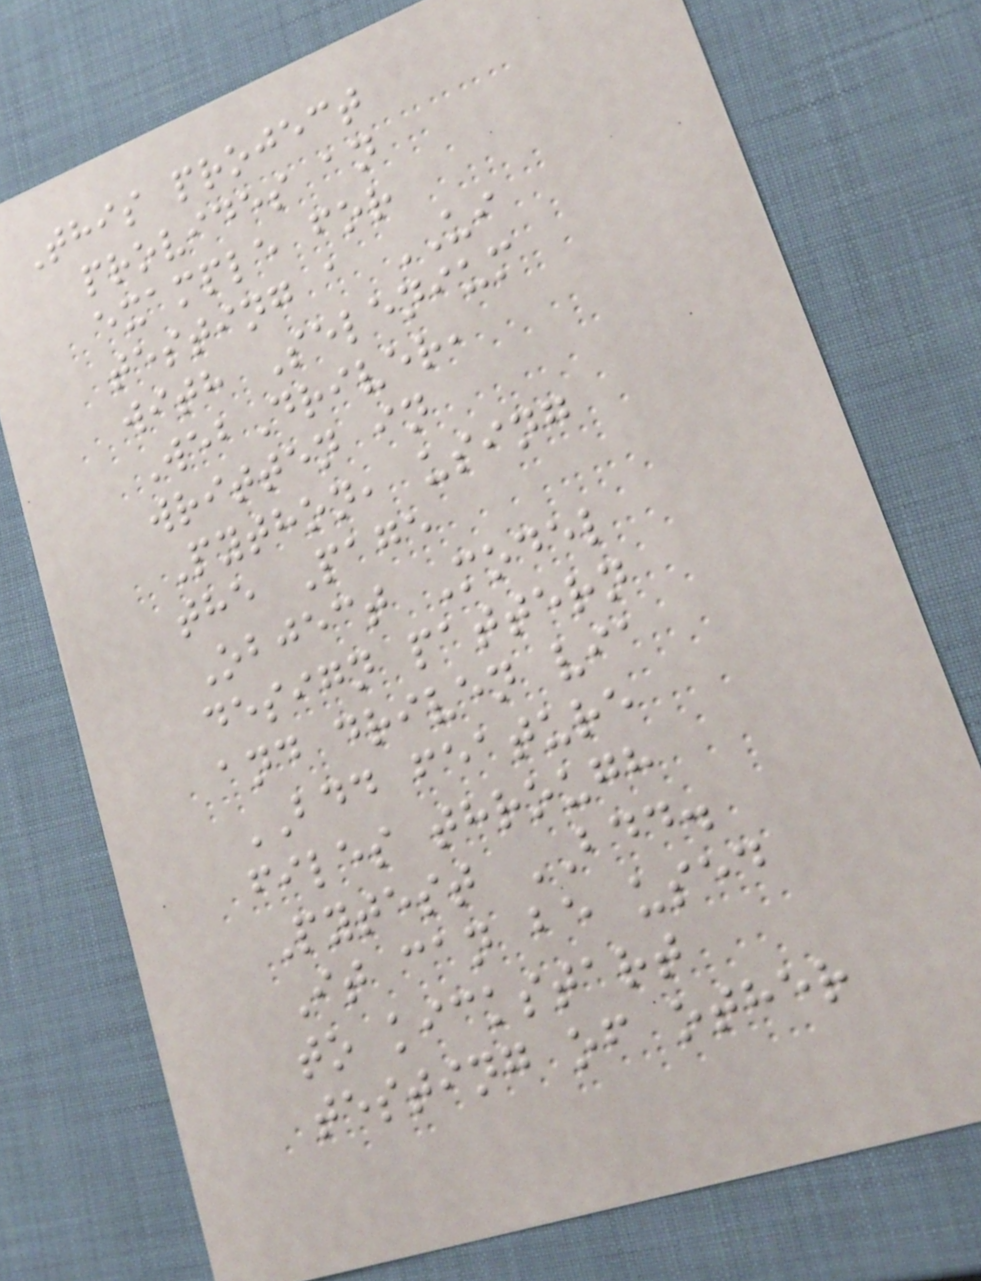This project
provides an
example for
testing a UI
with Selenium
WebDriver,
written in
Python, using
the Page
Object Model
design pattern
and driven via
BDD feature
files through
Pytest BDD.
It can be used
to kickstart
testing of other
